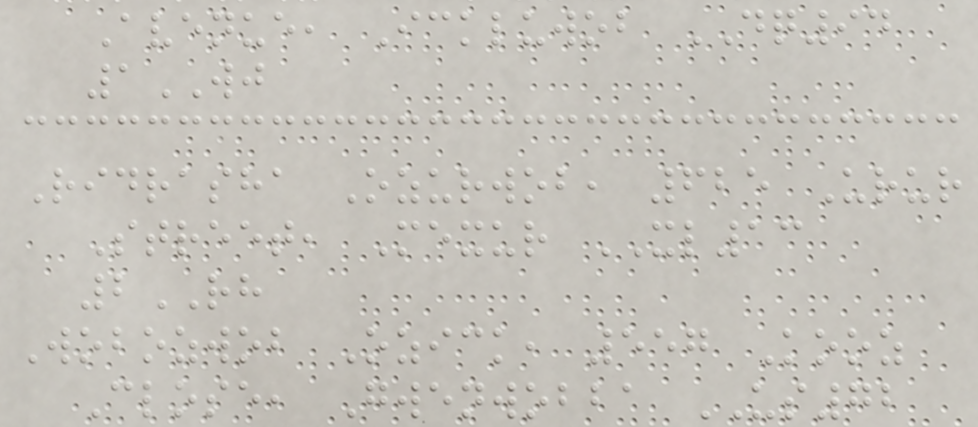Avenue, Ickluwob DQ94
1WJ
Ridrasha Ozurwob, 625 Urur
Street, Mexur XL13
2RH
Wobozwob Ozick, 557 Kooz
Close, Gwenwobba US72
